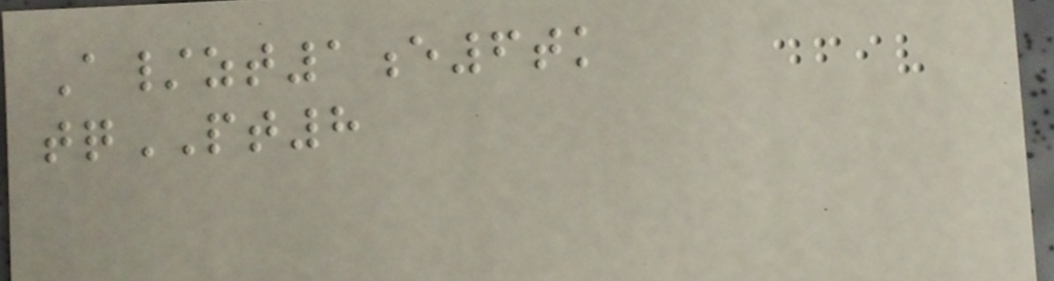A/zt1e6tk
tqPT8
